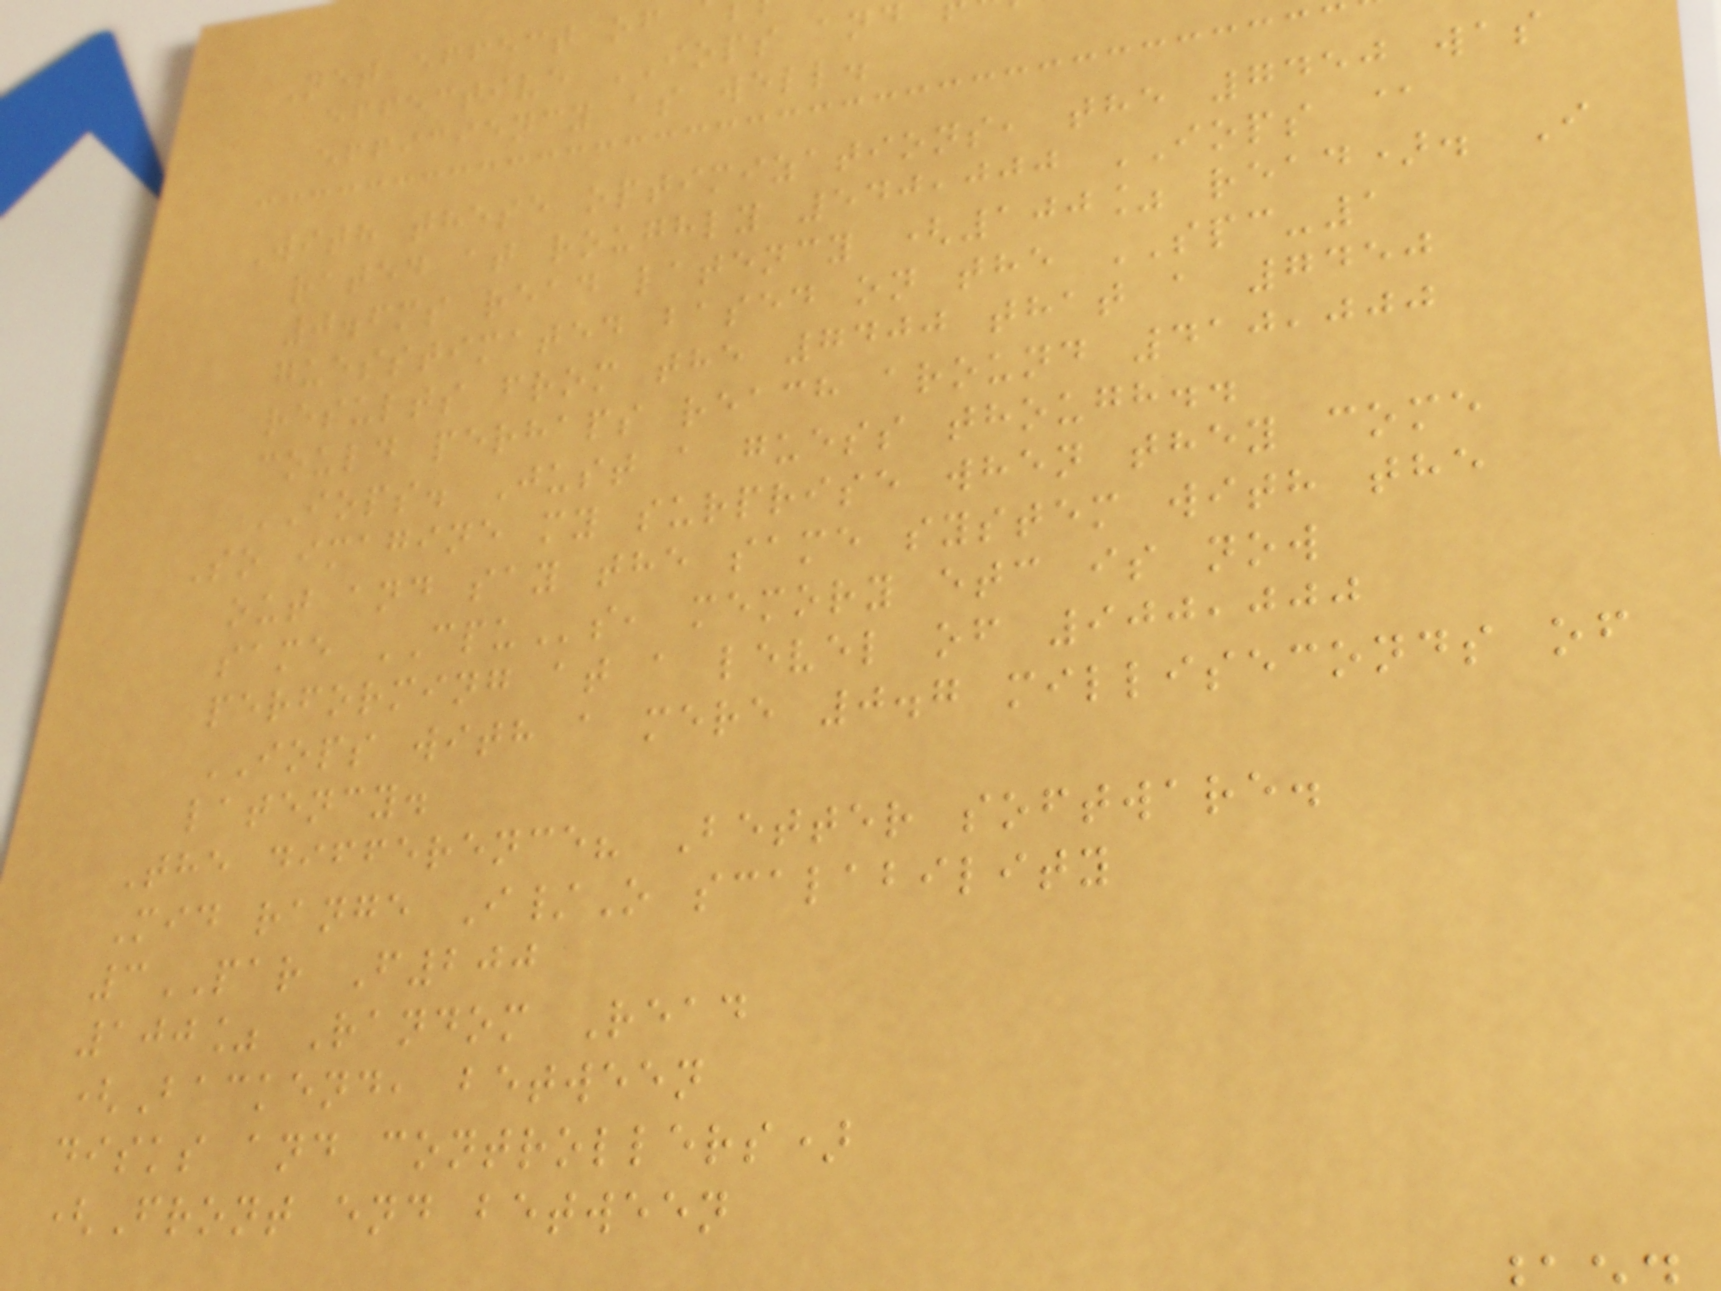Net effect of
effective IOPS and
efficiency as well.
With these optimizations, the 7450 was
rated at roughly 540,000 IOPS @
0.6ms read latency (100% read). I
guesstimated based on the SPC-1
results from the 7400 that a 7450
could perhaps reach around 410,000
IOPS. Just a guess though..
So imagine my surprise when they come
out and say the same system with the
same CPUs, memory etc is now
performing at a level of 900,000
IOPS with a mere 0.7 milliseconds of
latency.
The difference? Better software.
Mid range I/O scalability
3PAR F200
100% Random Read
(Backend, between
disks and controllers)
(Front end between
